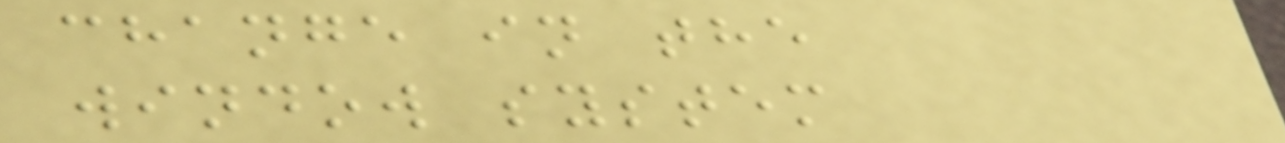change in the
window system
